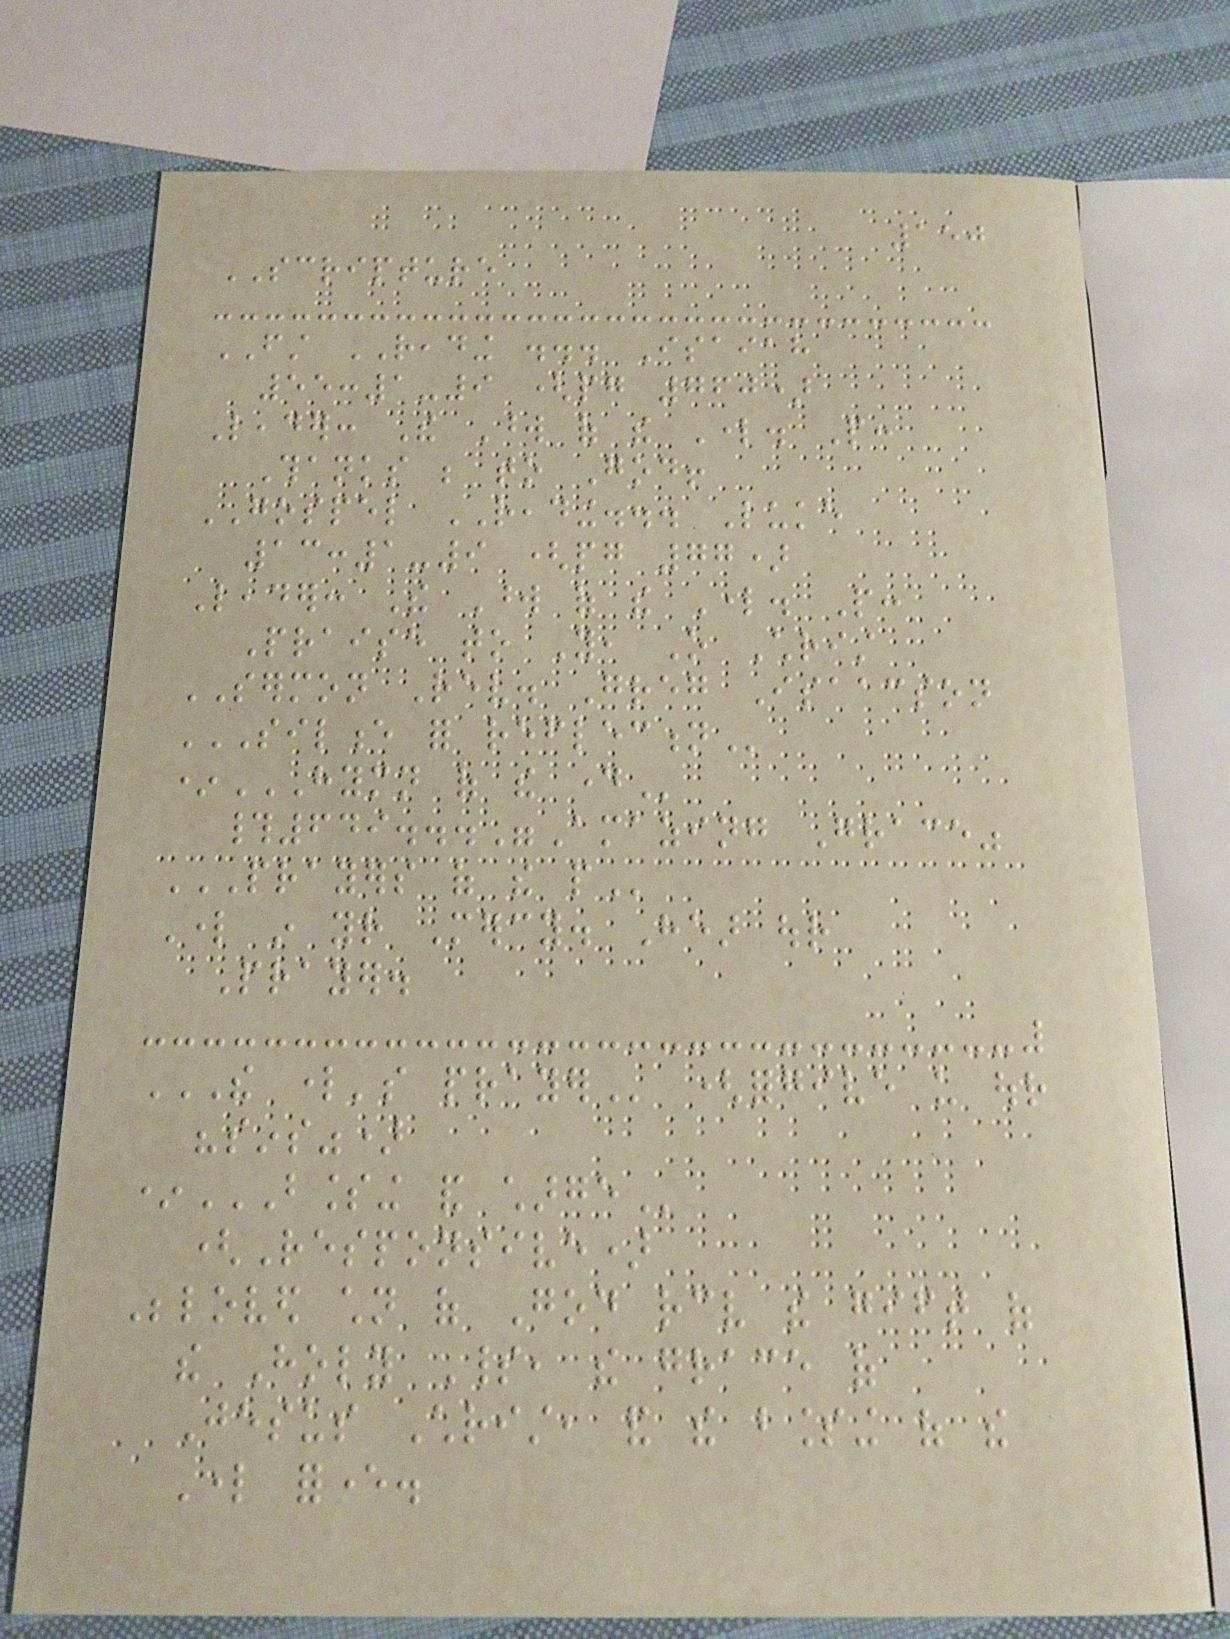150
SCRIPTURE
FIRST READING ... Isaiah
55:1-9 (pg 760)
Leader: The Word of the Lord. People:
Thanks be to God!
GOSPEL READING... Luke
13:1-9 (pg 77)
Leader: The Word of the Lord. People:
Praise to You, O Christ
SERMON Rev. Greg Isaacson
SILENCE FOR REFLECTION
*HYMN OF THE DAY
#649..."Amazing Grace"
PRAYERS OF THE PEOPLE
Lord in your Mercy. Hear our
Prayer.
THE LORD'S PRAYER (forgive us our
"sins")
*BLESSING AND CHARGE
(Responsive)
Beloved children of God receive the gift of
the Holy Spirit, the grace of
Jesus Christ, and the blessing of the
Lord forever.
